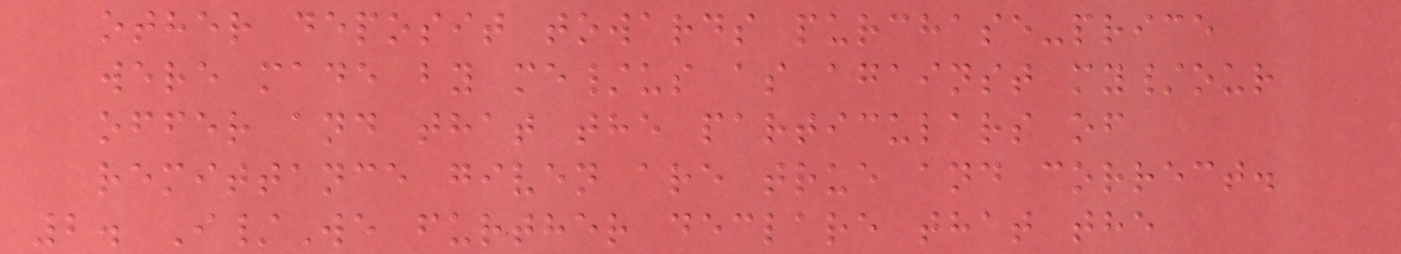other deposit towards purchase-price
were made by me/us as against my/our
offer and that the particulars of
remittance given are true and correct.
2. I/We further declare that the
